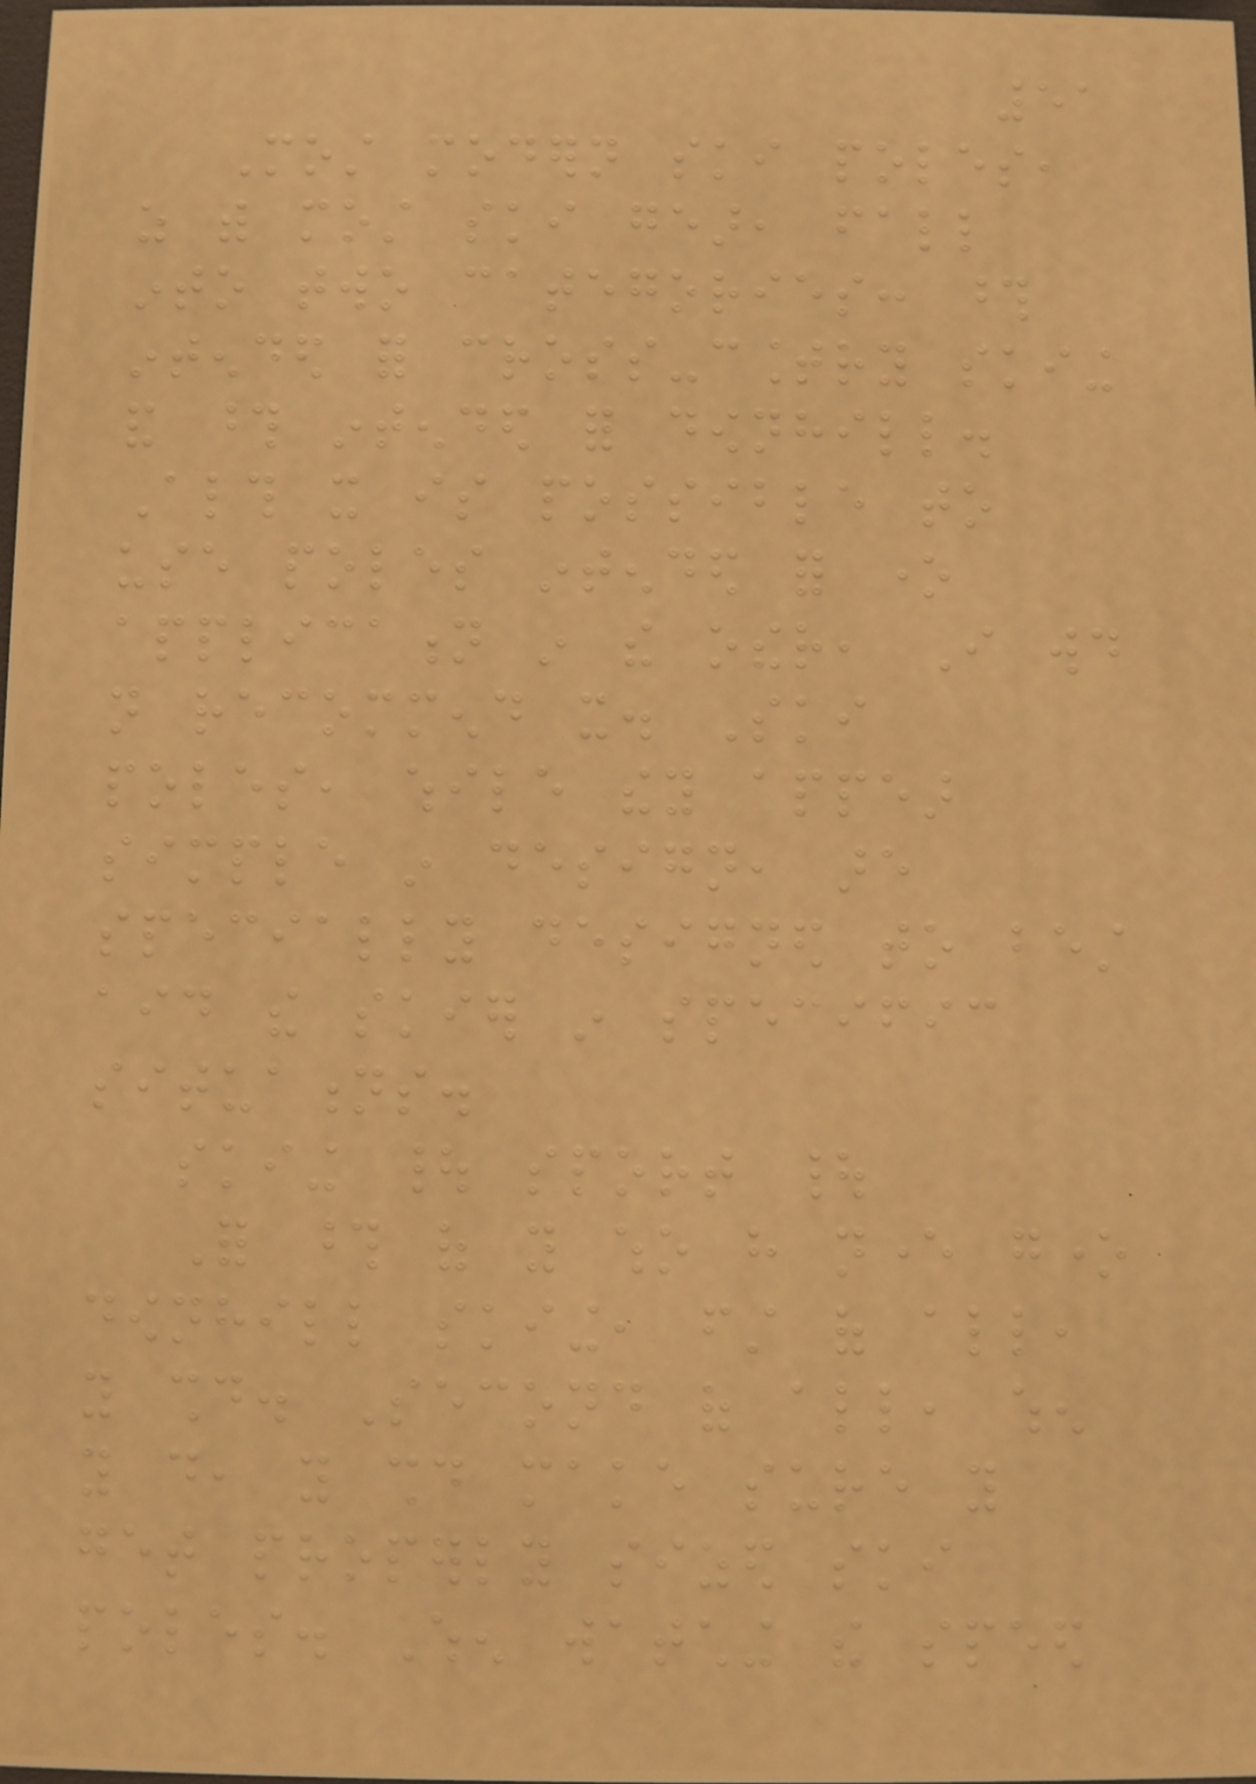51
Most modern ski poles,
as with most ski gear, fall
into two categories: those
intended for cross-country skiing
and those intended for downhill.
Although it is possible to
use poles intended for one
application in the other, I would
not recommend it. Ski
poles, while they appear
simple in design, are
specially designed to best
aid the skier in specific
situations.
skiing | sport |
For those of you who have never gone
downhill skiing, first of all,
you should. Second of all, when
you do, you should make sure you
get properly sized ski
poles. When watching the speed
